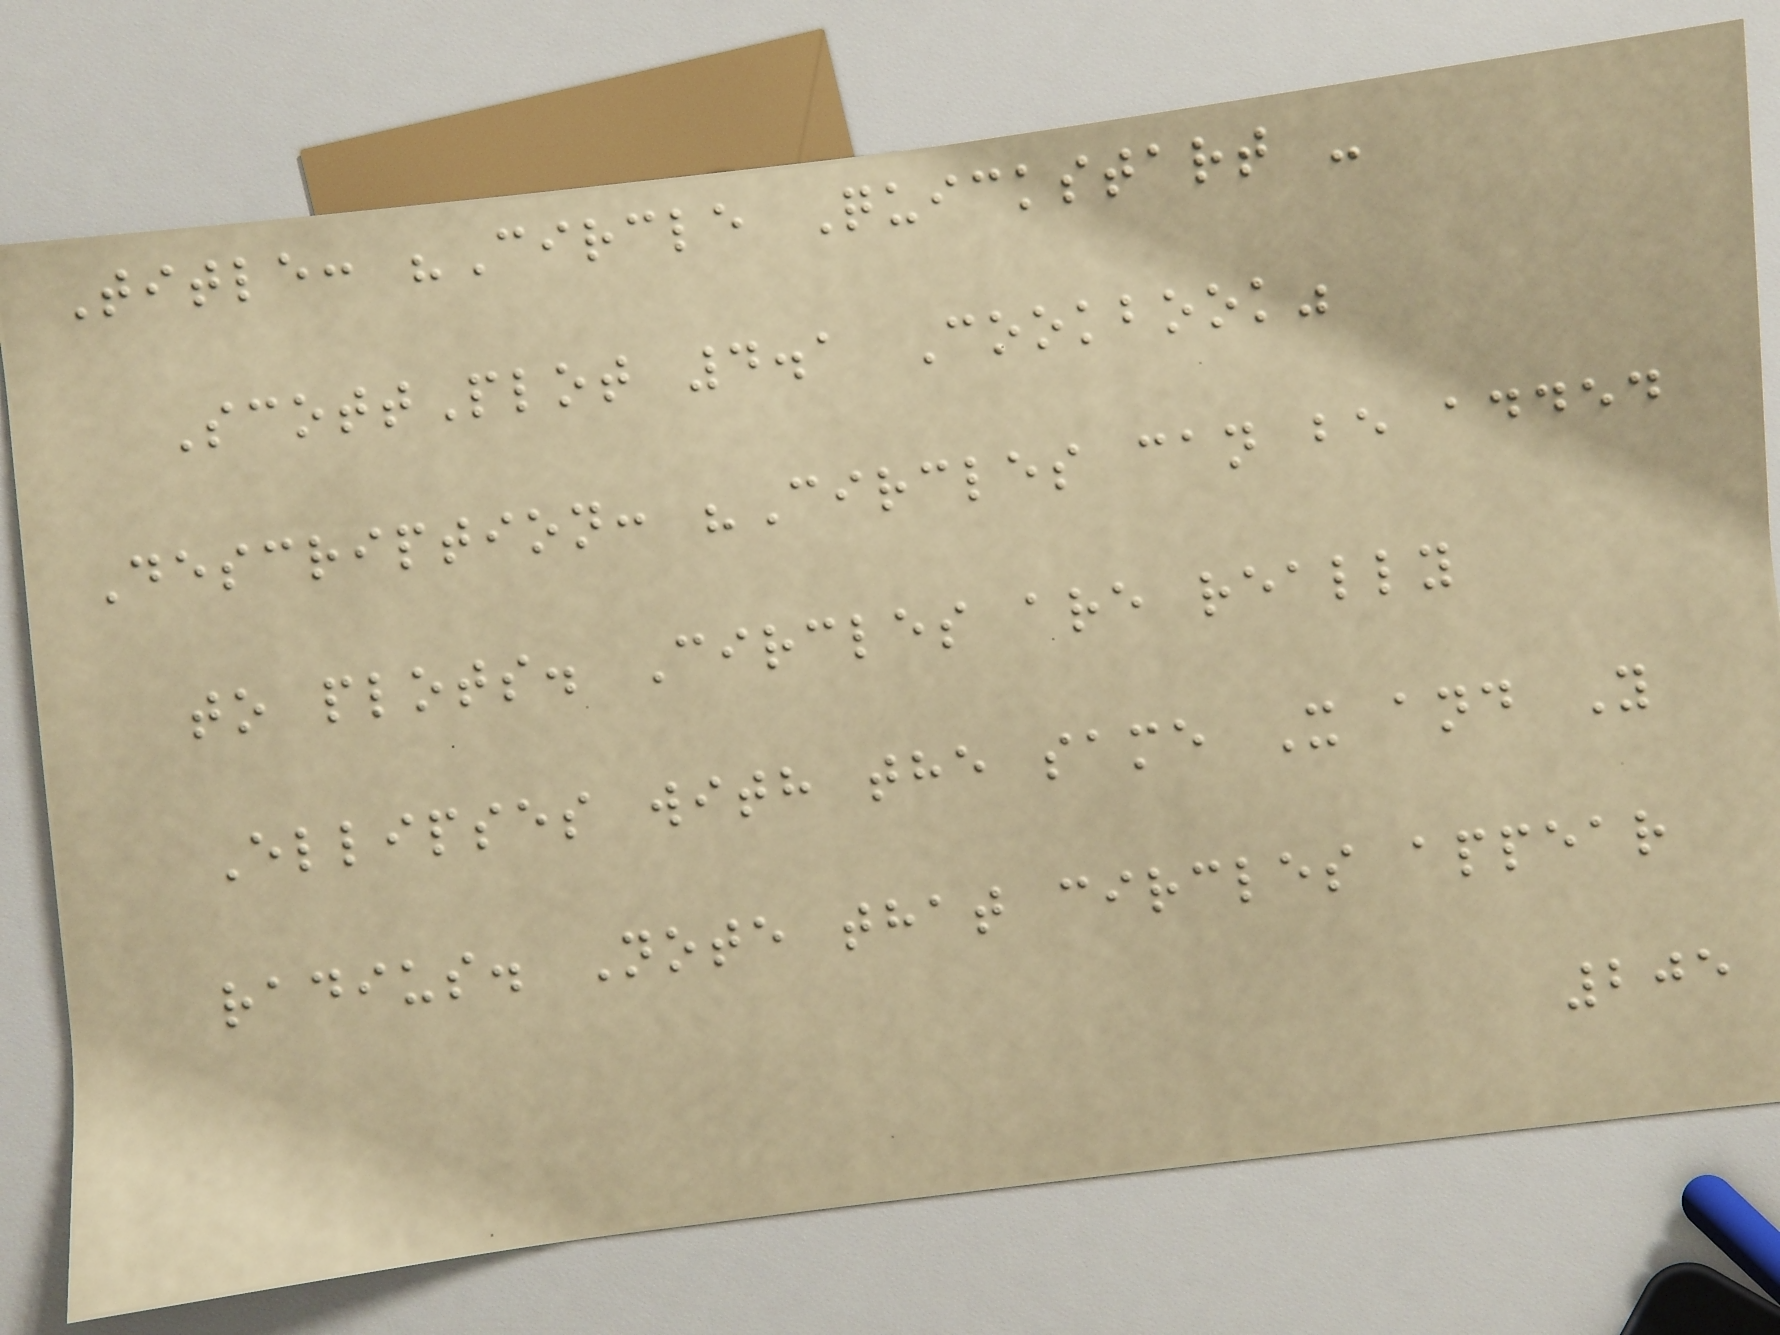Title: "Circle Quickstart -
ScottPlot 4.1 Cookbook"
Description: "Circles can be added
to plots. Circles are really
Ellipses with the same X and Y
radius. Note that circles appear
205
